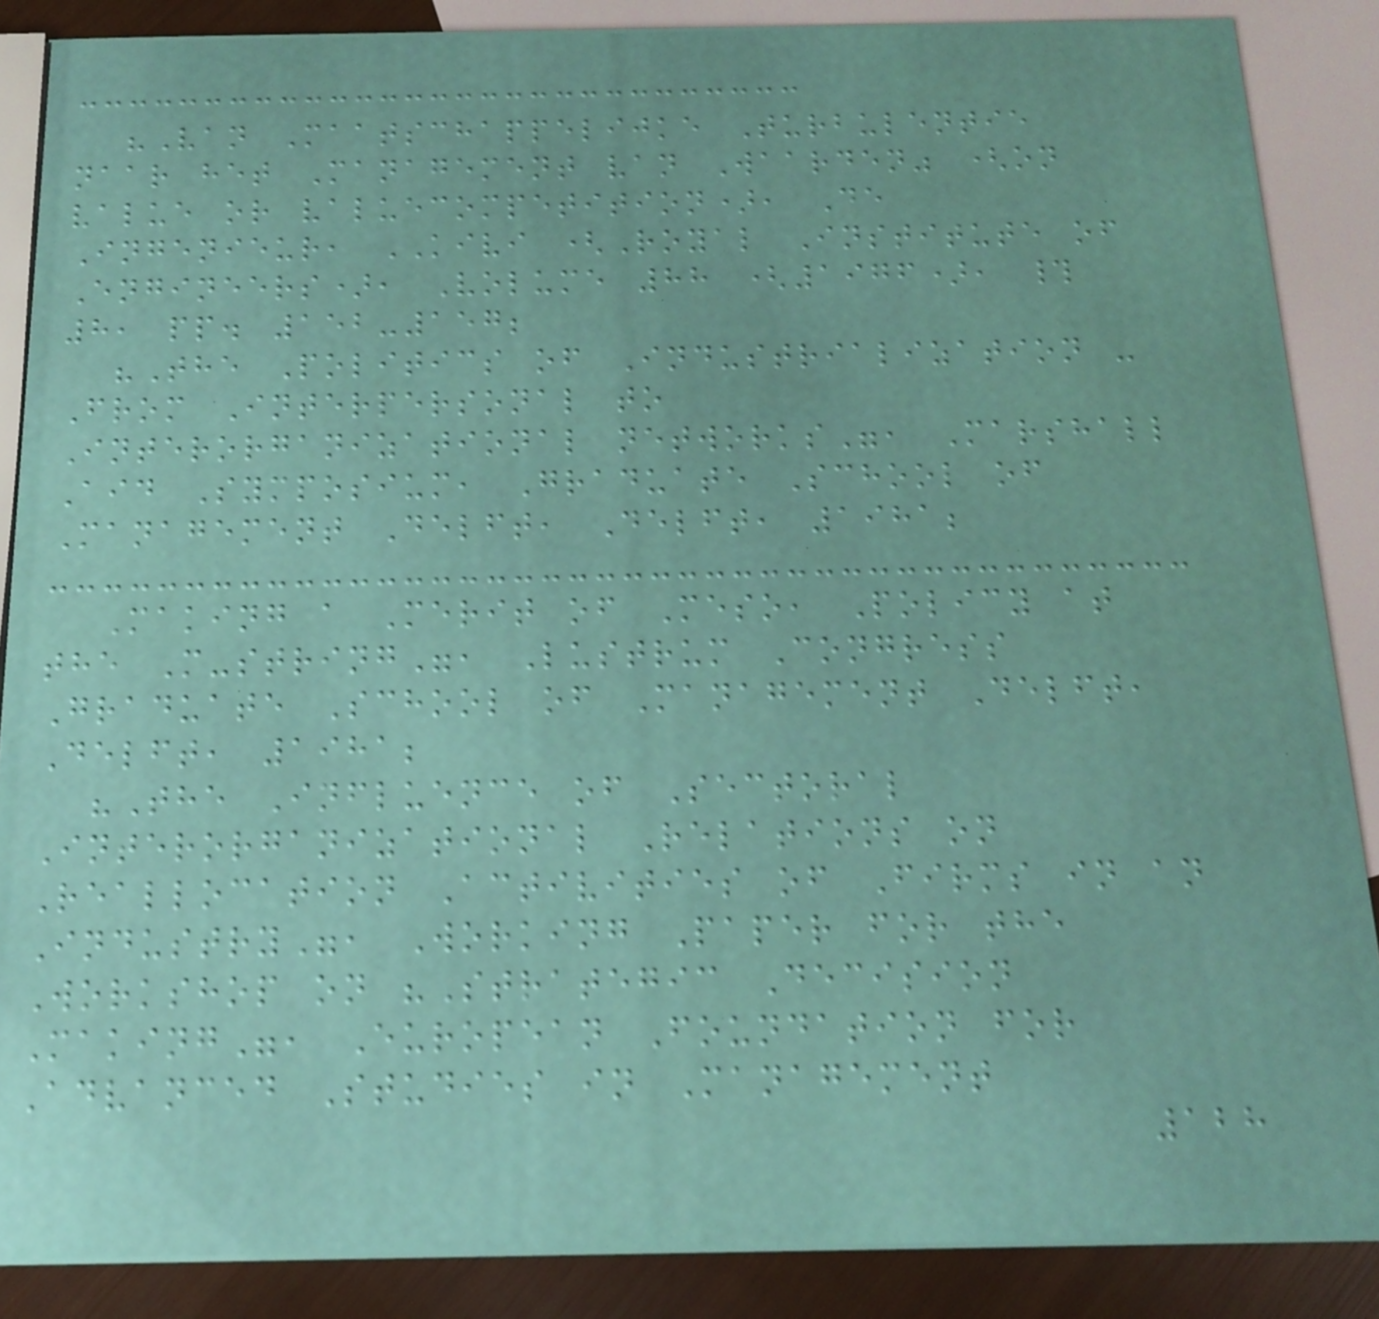"Van Maatschappelijke Turbulentie
naar het Management van Waarden" (on
value or valuecompetition), De
Ingenieur, KIVI (Royal Institute of
Engineers), Volume 88 (1976), #
8, pp. 152-157;
"The Politics of Industrialization -
From Interpersonal to
Interorganizational networks", Marshall
Aid Symposium, Graduate School of
Management Delft, Delft, 1981;
Making a Merit of Meso, Policy at
the M-string", Lustrum Congress
Graduate School of Management Delft,
Delft, 1981;
"The Influence of Sectoral
Interorganizational Relations on
Reallocation Activities of Firms in an
Industry", Working Paper for the
Workshop on "Strategic Decision
Making", European Foundation for
Advanced Studies in Management
128
